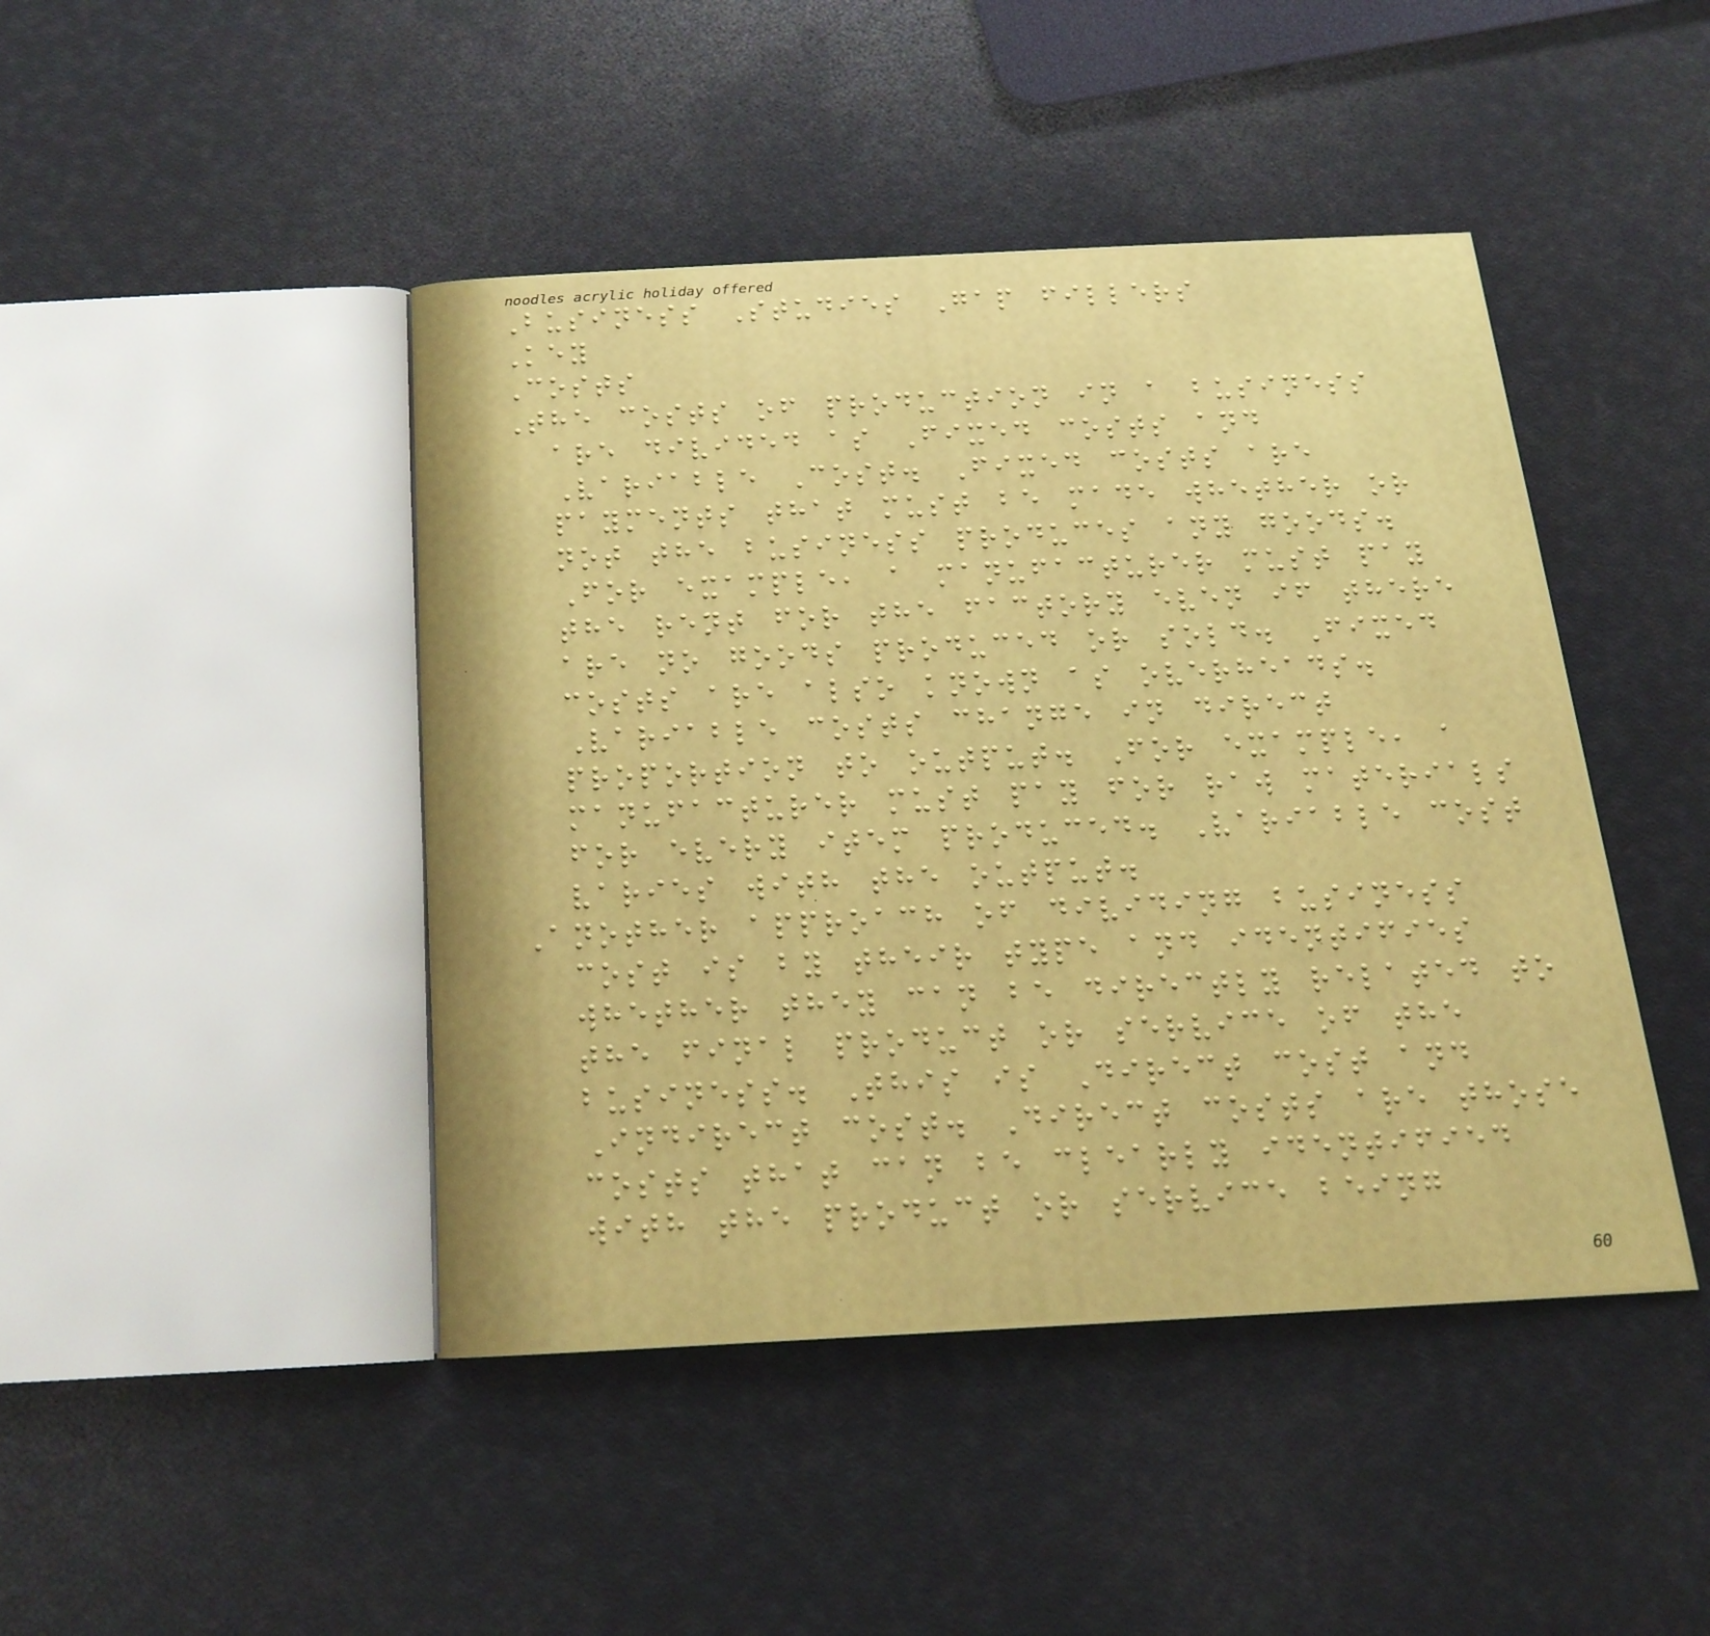Business Studies Gap fillers
Key
Costs
The costs of production in a business
are divided as Fixed costs and
Variable Cost. Fixed costs are
payments that must be made whether or
not the business produces any goods.
For example, a manufacturer must pay
the rent for the factory even if there
are no goods produced or sold. Fixed
costs are also known as overheads.
Variable costs change in direct
proportion to output. For example, a
manufacturer must pay for raw materials
for every item produced. Variable cost
varies with the output.
Another approach of dividing business
cost is by their type and identifies
whether they can be directly related to
the final product or service of the
business. This is Direct cost and
Indirect cost. Direct costs are those
costs that can be clearly identified
with the product or service being
